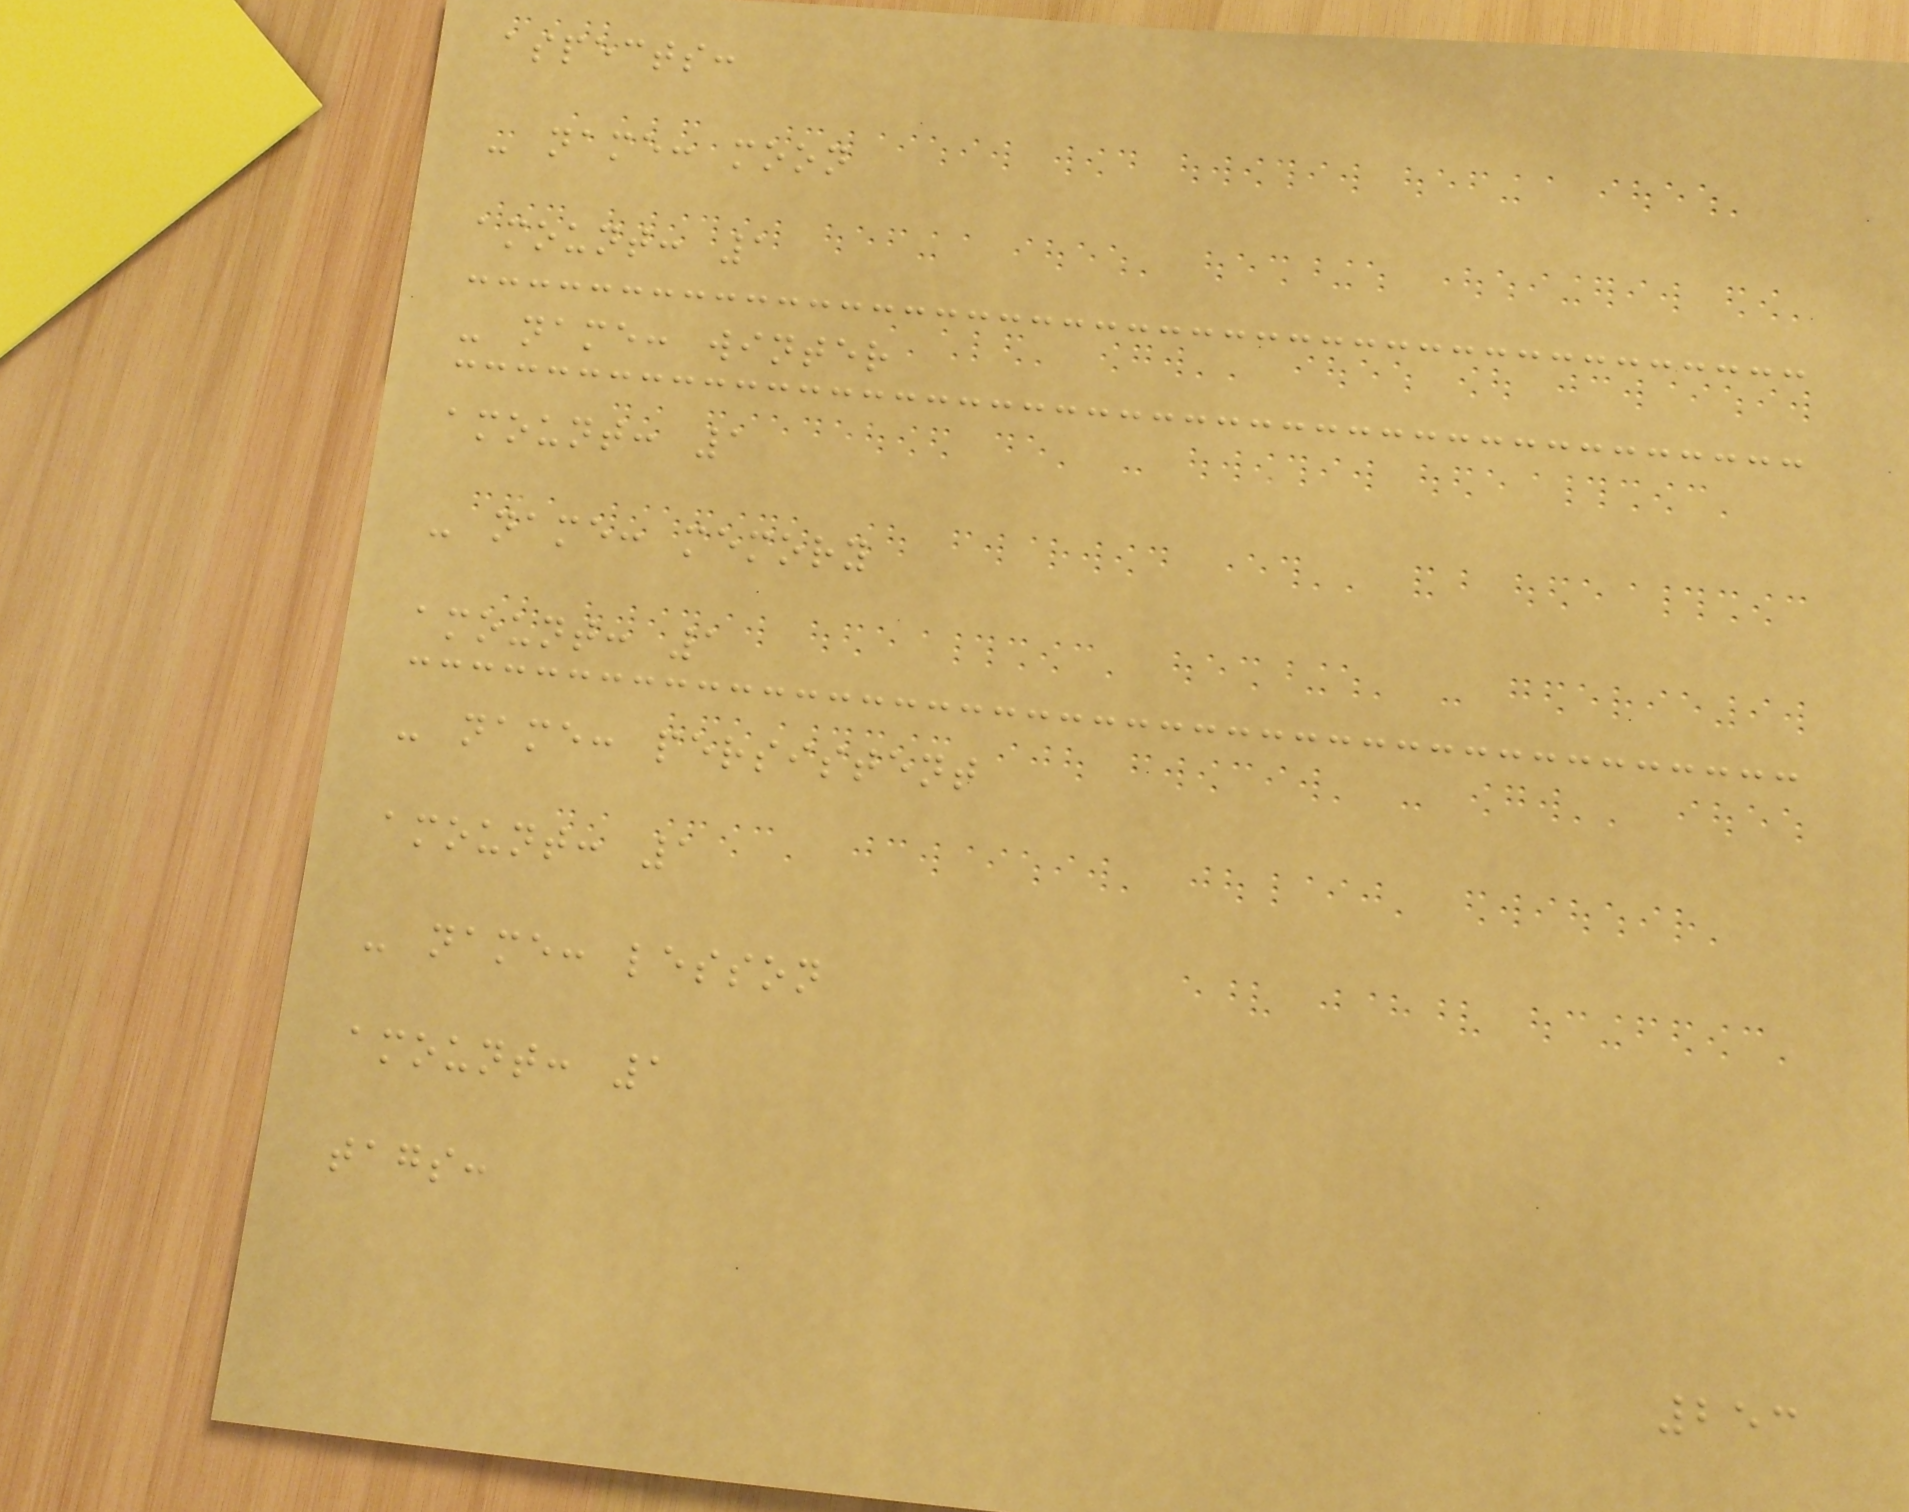aspects:
- name: moon
amount: 1
- name: winter
amount: 1
- name: memory
amount: 1
- name: persistent
amount: 1
- name: lesson
amount: 1
tags:
253
